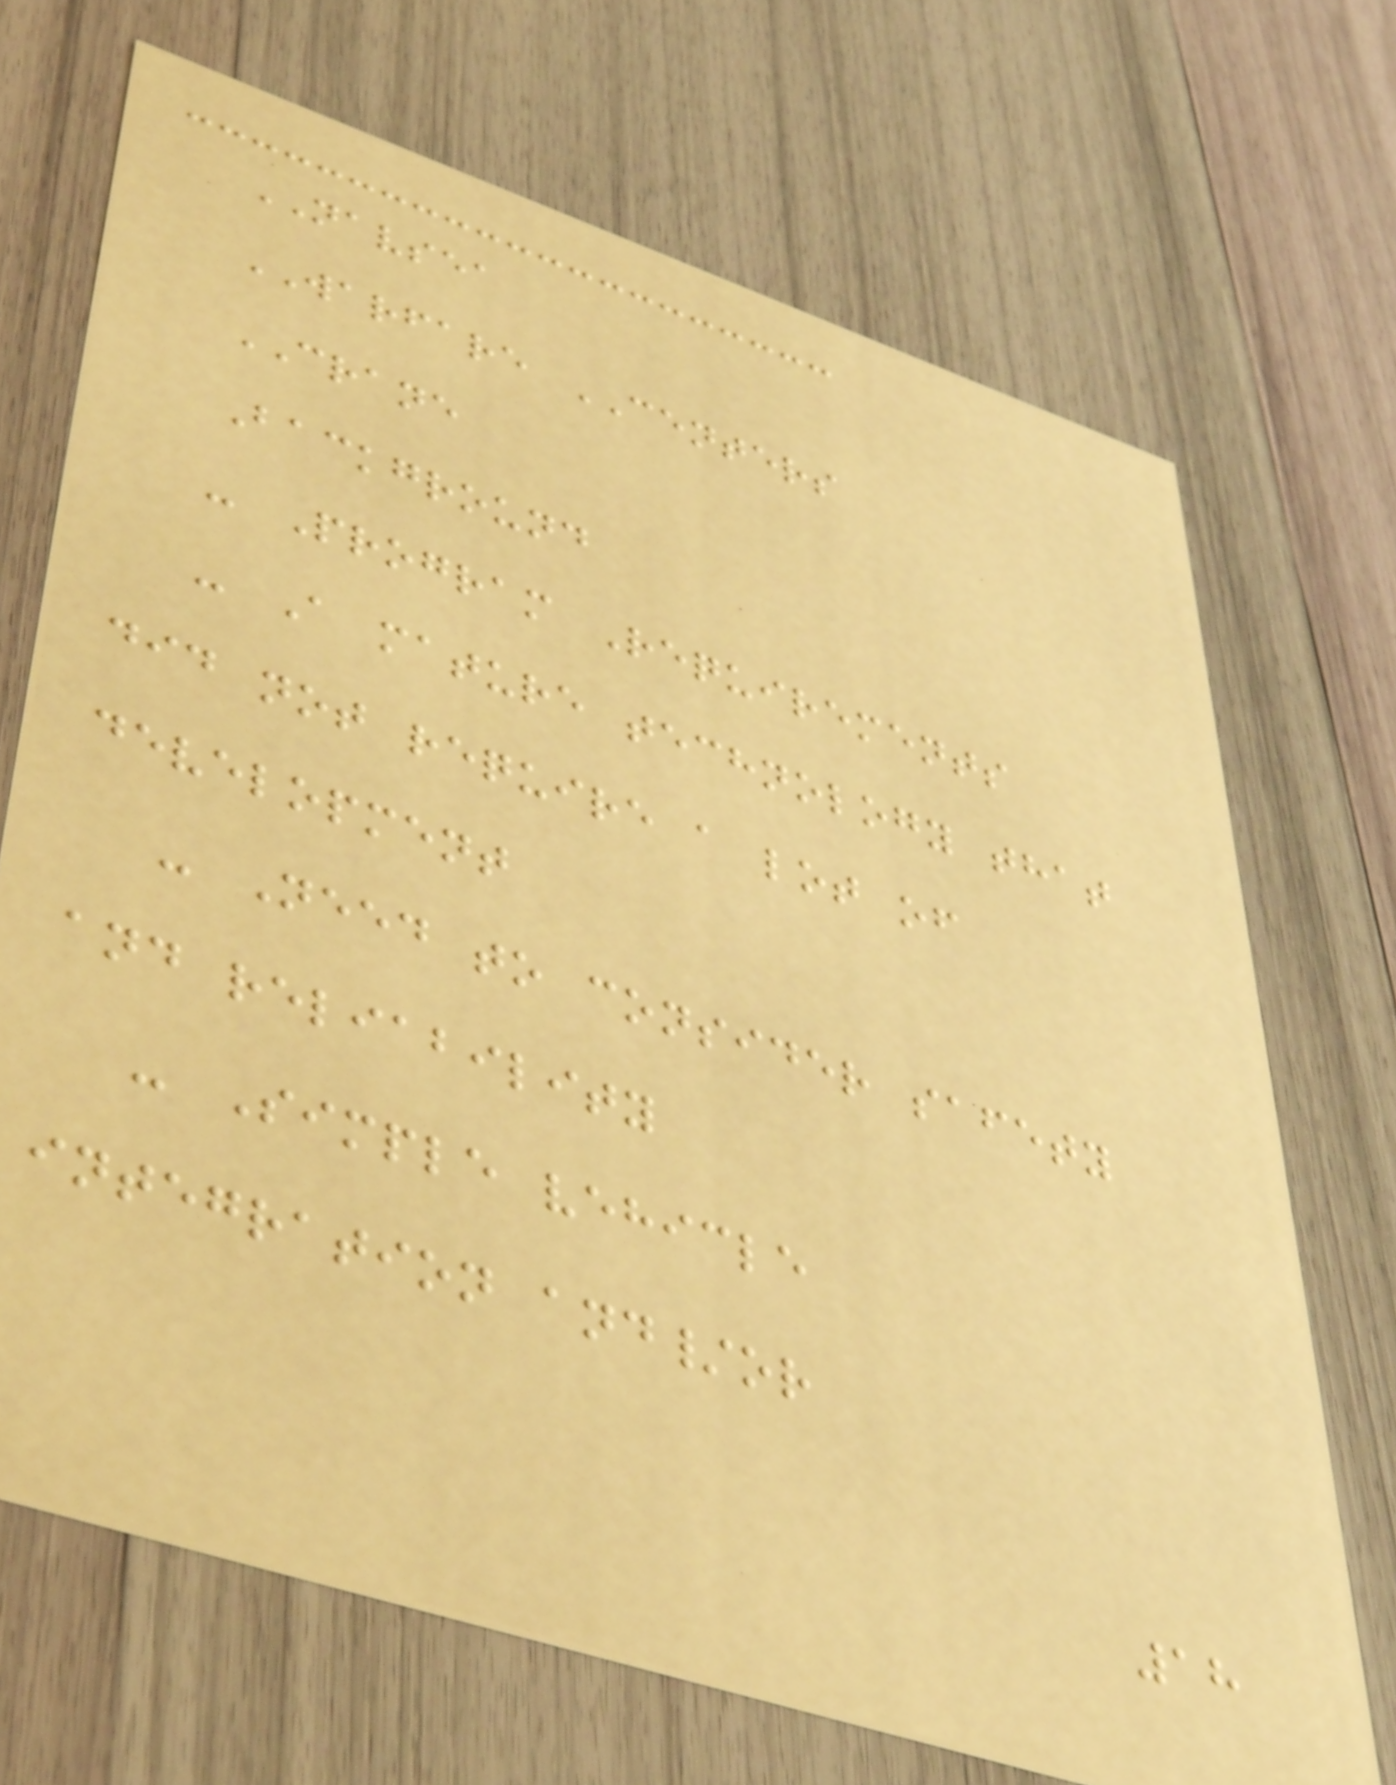NAVSEA
WARFARE CENTERS
CRANE
Background
- Program Requirements
- A mature technology that
did not require a lot of
development
- Need to consider safety
and reliability
- Simple vehicle
integration and/or
18
